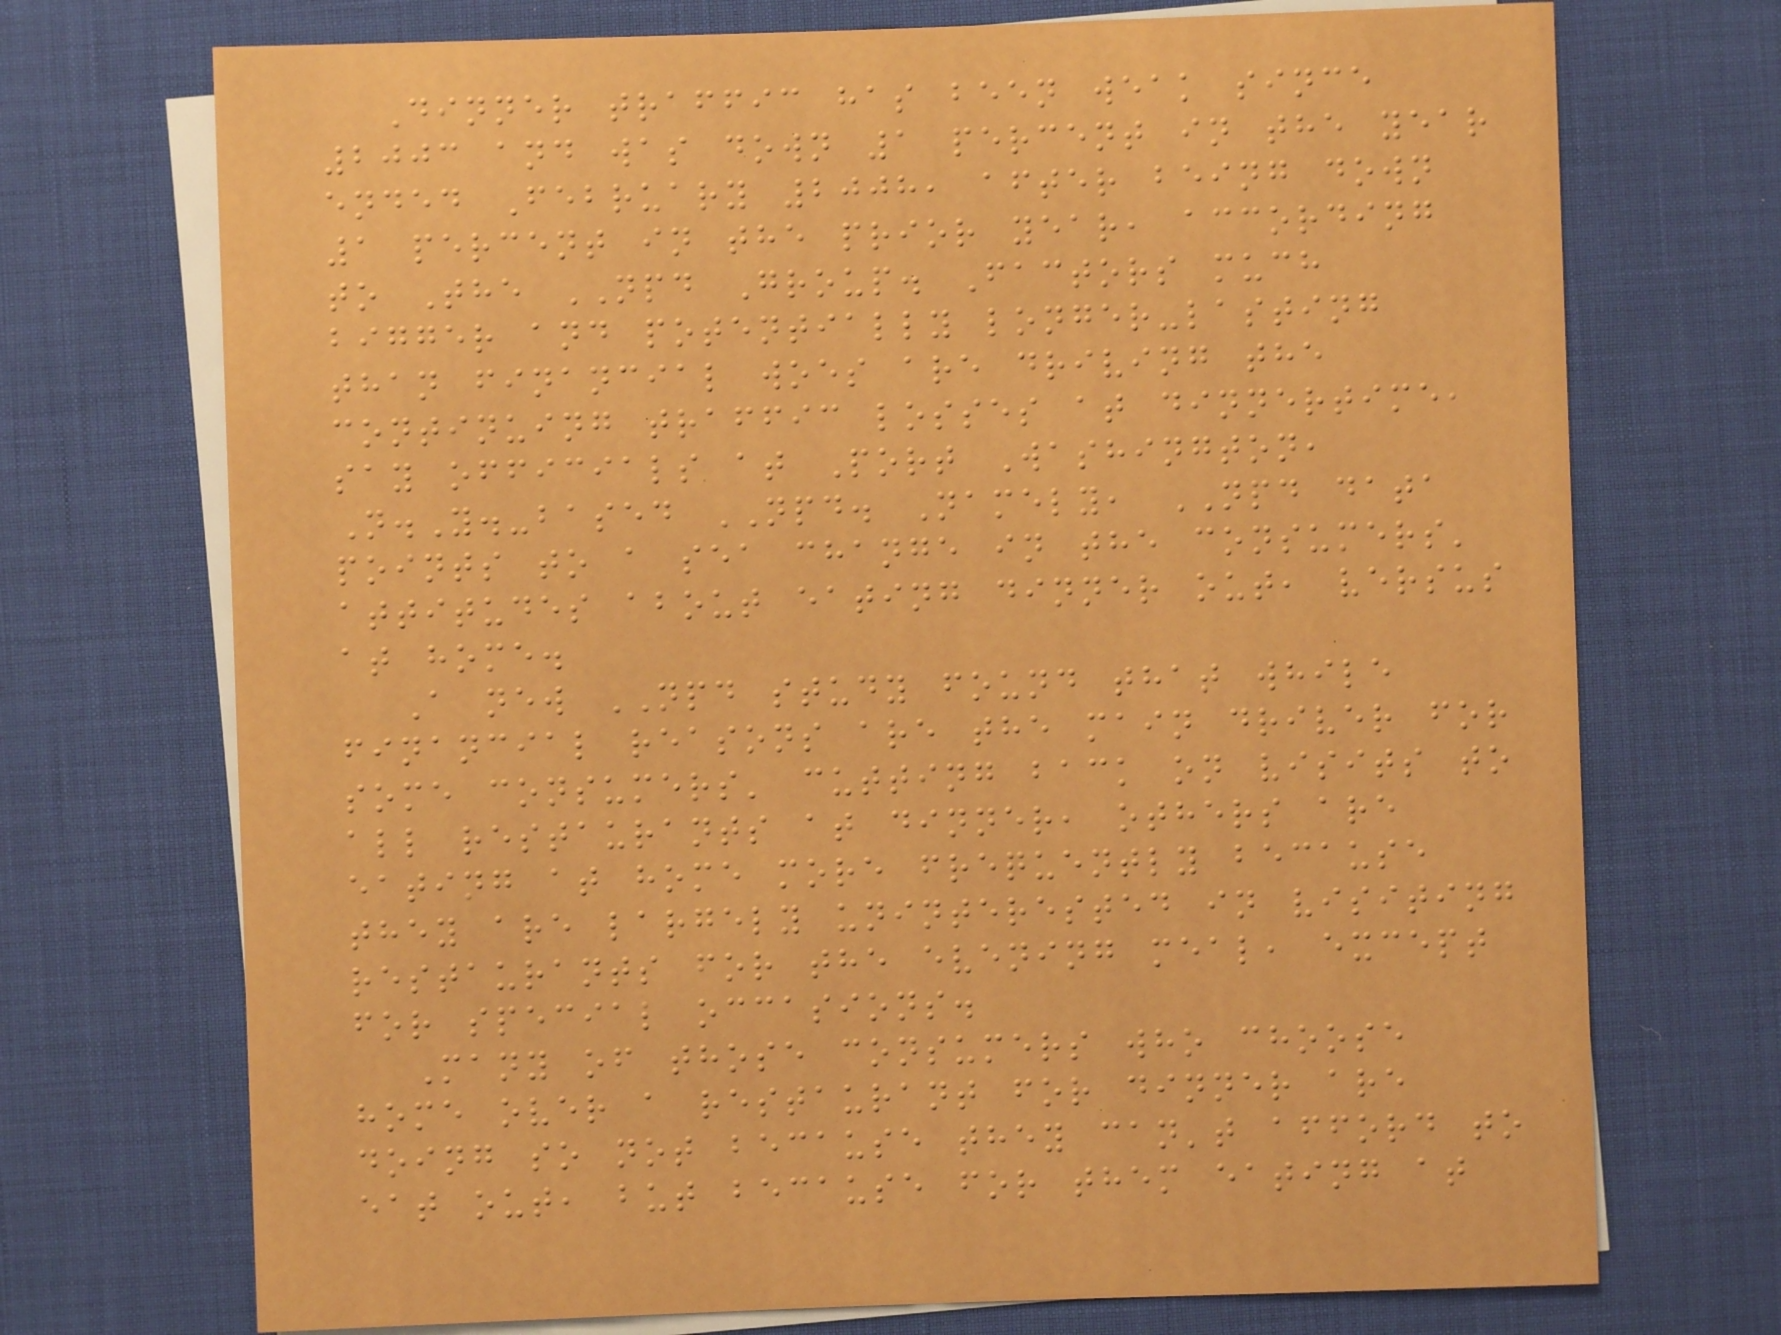Dinner traffic has been weak since
2003 and was down 1 percent in the year
ended February 2008, after being down
1 percent in the prior year, according
to The NPD Group. Factors much
bigger and potentially longer-lasting
than financial woes are driving the
continuing traffic losses at dinnertime,
say officials at Port Washington,
N.Y.-based NPD. Namely, NPD data
points to a sea change in the consumers'
attitudes about eating dinner out, versus
at home.
A new NPD study found that while
financial reasons are the main driver for
some consumers' cutting back on visits to
all restaurants at dinner, others are
eating at home more frequently because
they are largely uninterested in visiting
restaurants for the evening meal, except
for special occasions.
Many of those consumers who choose
home over a restaurant for dinner are
doing so not because they can't afford to
eat out, but because for them eating at
